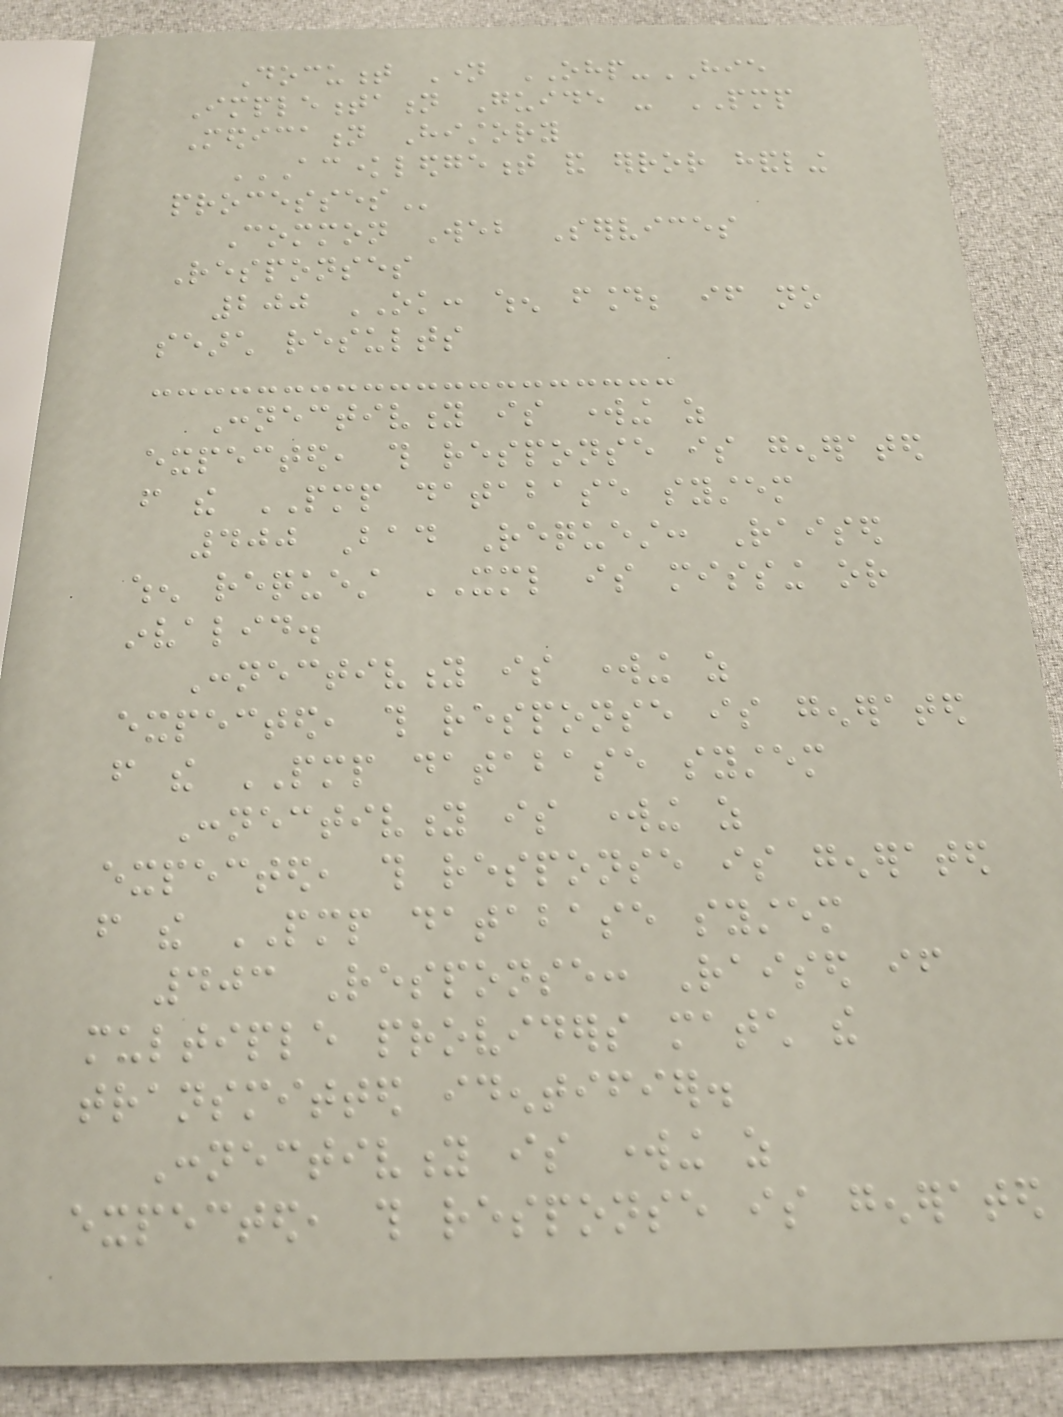Document Name OHP-HIE
Implementation Guide - PMP
Medication History
ACKNOWLEDGEMENT AND ERROR HANDLING
PROCESSES
Common Web Services
Responses
200 OK: when found; if no
search results
Connectivity is working as
expected, this response is generated
from the PMP database system
400 Bad Request: Raised
when request XML is missing or
invalid.
Connectivity is working as
expected, this response is generated
from the PMP database system
Connectivity is working as
expected, this response is generated
from the PMP database system
403 Response: Raised if
multiple providers match the
transmitted identifier.
Connectivity is working as
expected, this response is generated
